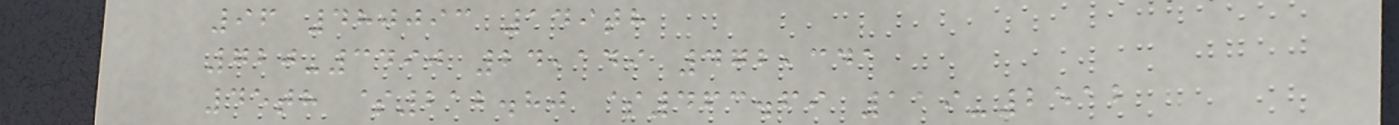96 480093 149th
720-3490 24,149 472,341
45th $212.80 $463.69 119-2512
